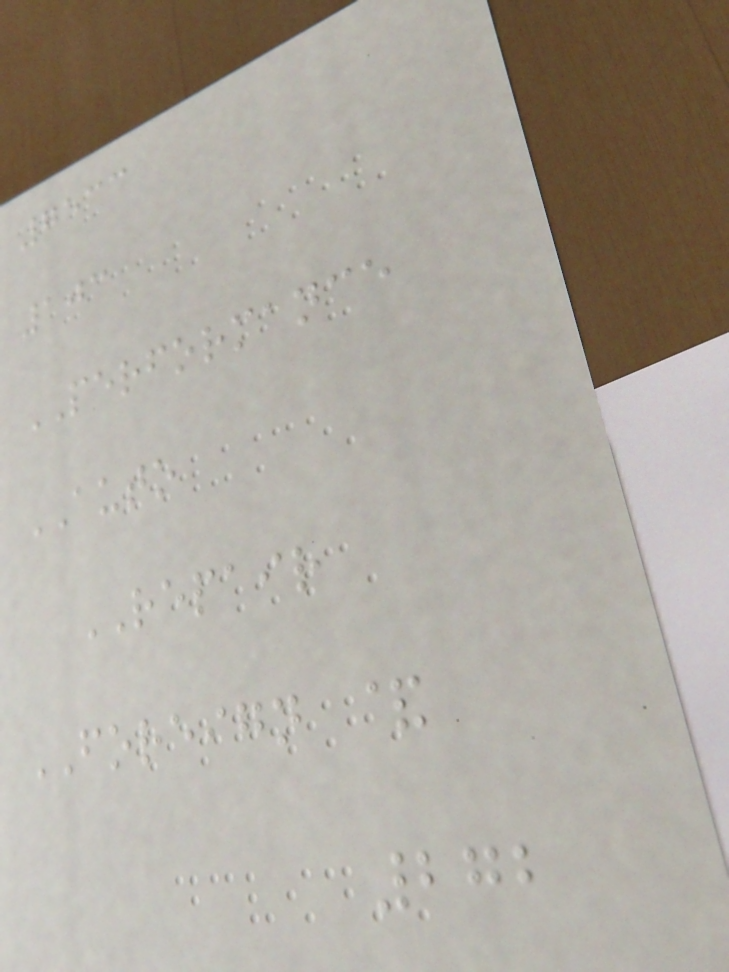7533
103
PERFORMANCE
AUTO
REPAIR
FOREIGN &
272
